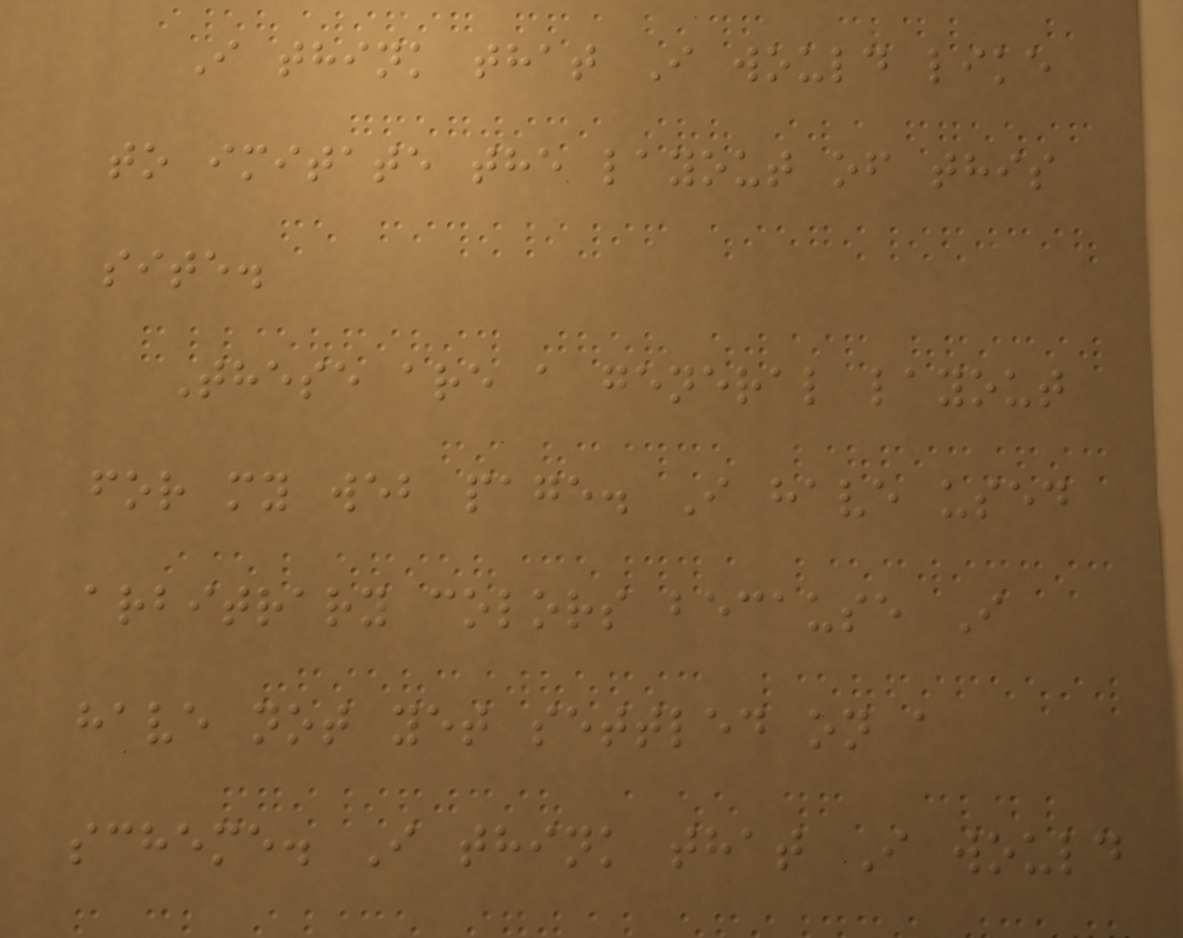I think that I would like
to imitate the layout of this
site.
These are a general layout
for my web page. I have used
arbitrary colors because I
have not yet settled on a
scheme. I think that I would
